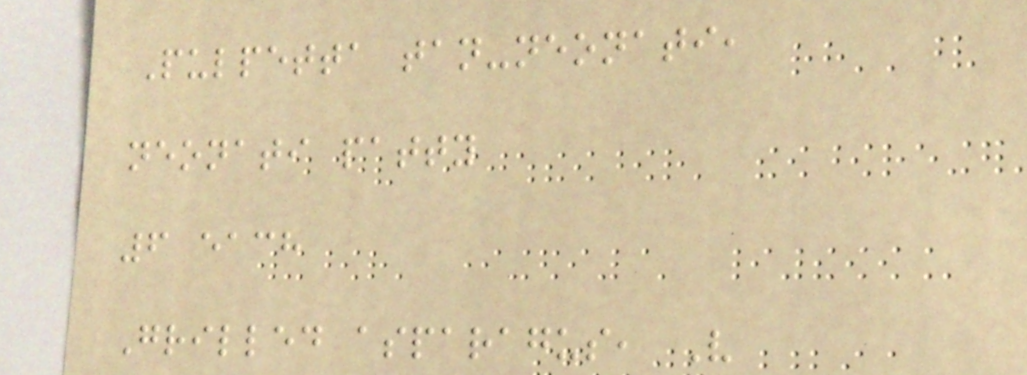Pulpetta tan-neonati,
neonati patty
6 each
Grilled asparagus, V
